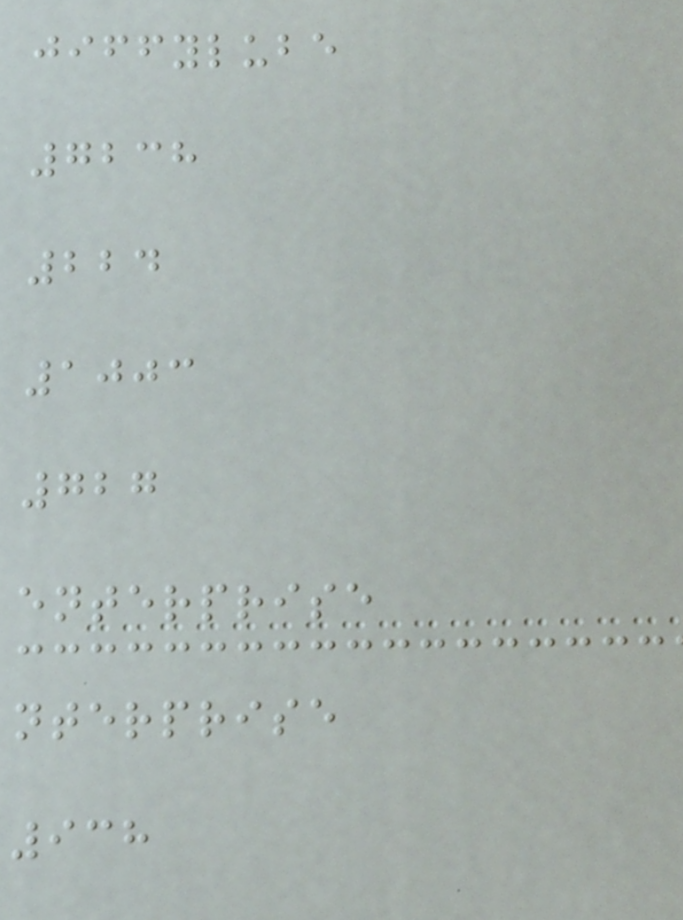jiffylube
7238
224
1003
727
enterprise
nterprise
938
